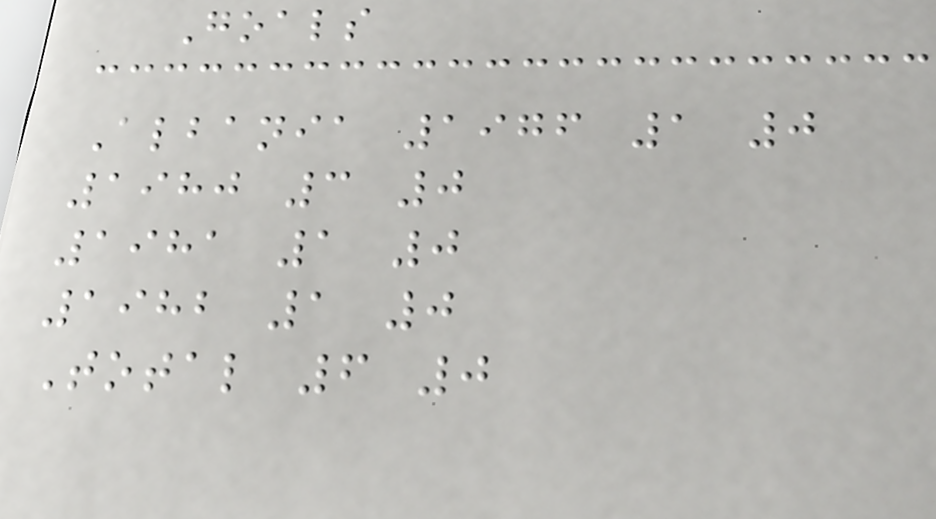Goals
Albania 1976 1 0
1980 3 0
1981 1 0
1982 1 0
Total 6 0
